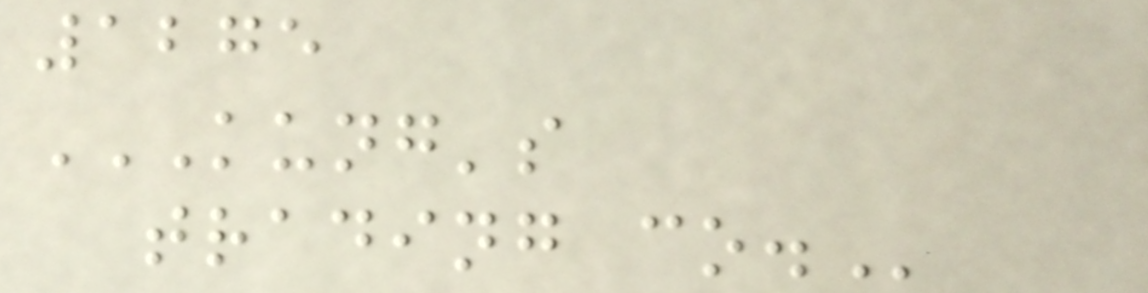1275
KUNG'S
TRADING CO.
